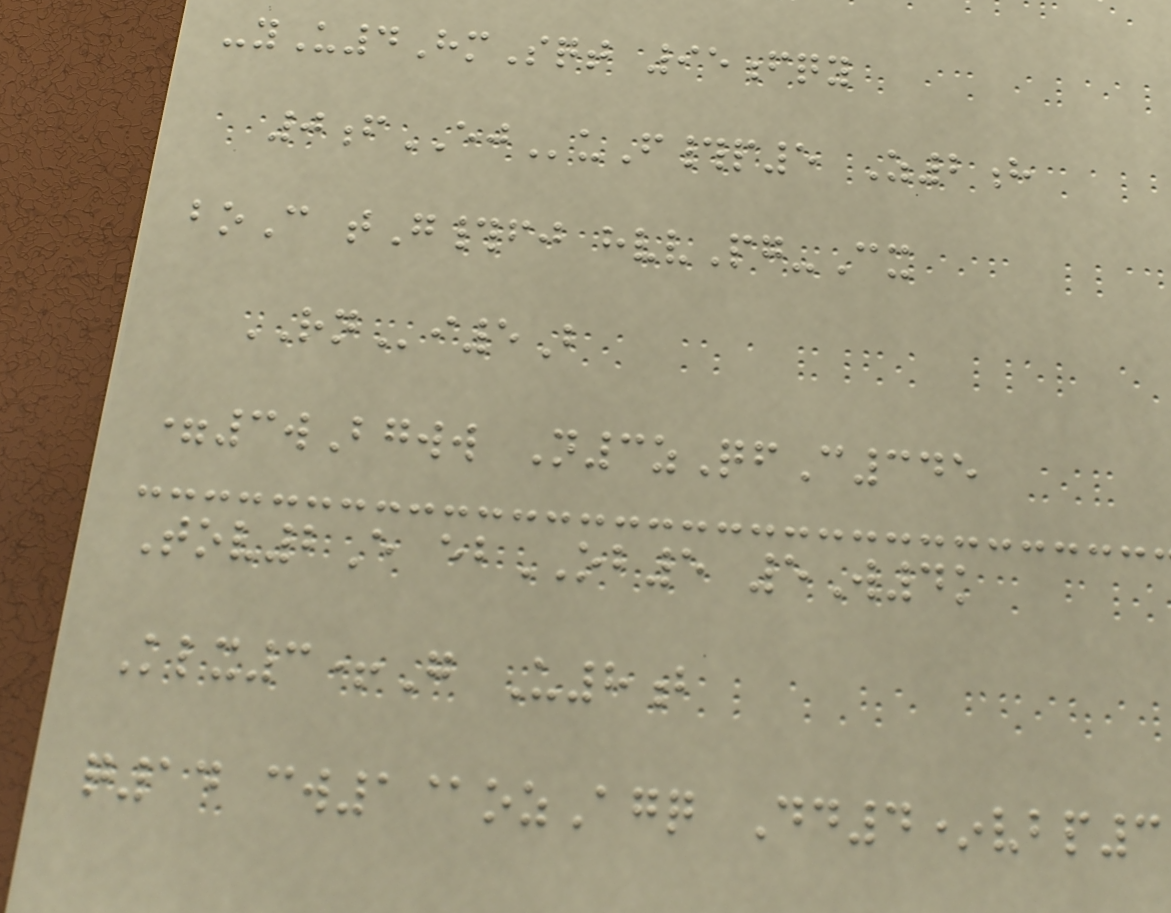-yU4HmSqt 95fqy
0fEJuF#p5 Z2h
boC tG#fj hvvPg-Cx
RNi5B
=3wBgww N3zQfC345
Tov2E ebOB5 5W4k
Klx3+G U8b
q14 cw1@ozAgq Dd4*vbp3
